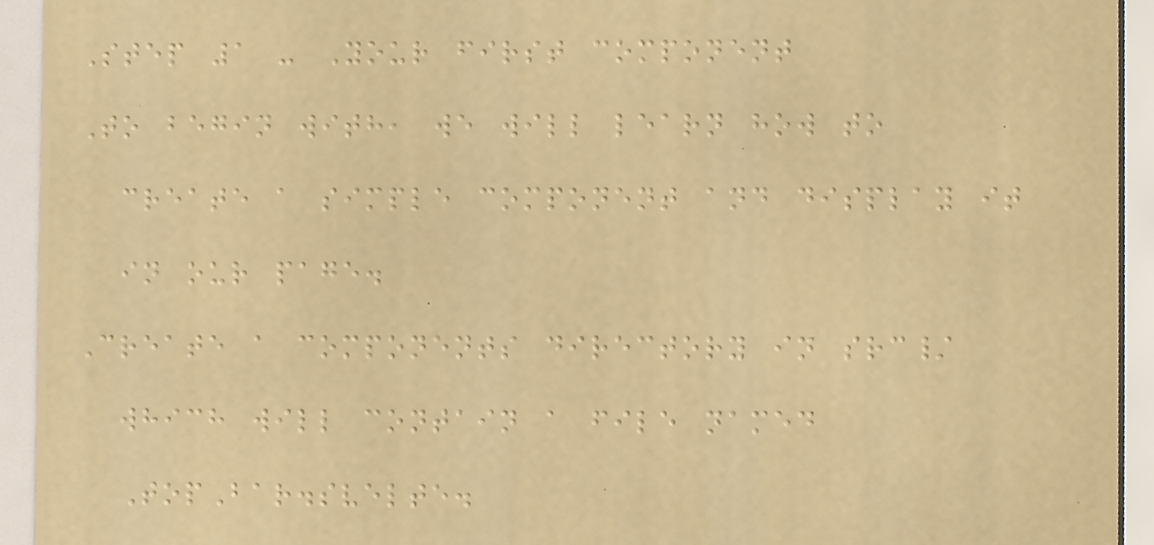Step 1 - Your first component
To begin with, we will learn how to
create a simple component and display it
in our page.
Create a components directory in src/
which will contain a file named
TopBar.svelte.
